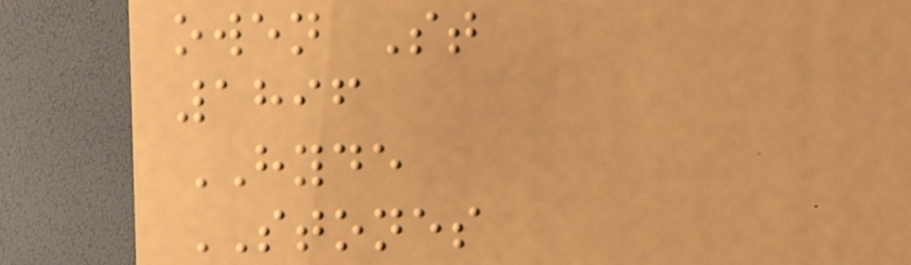owen St
1896
HYDE
STONES
